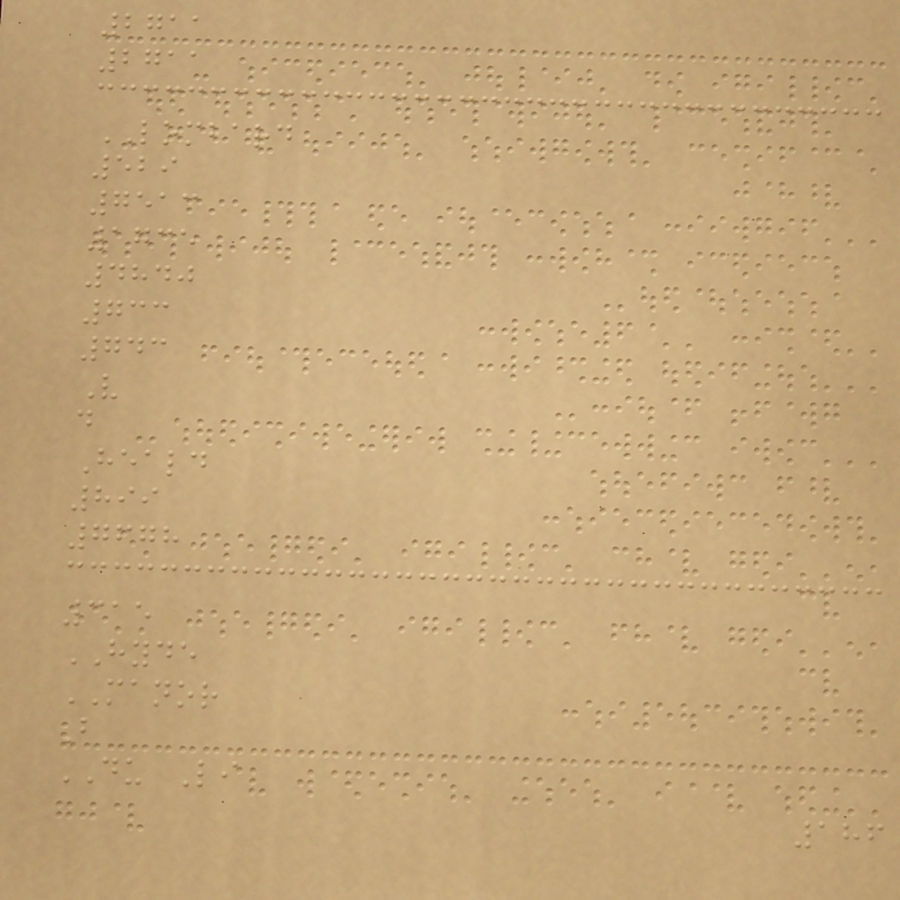2711
2711
LOMBARD
529
7513
1735
4840
733
743
V
d
Heald
899
7678
315
HYDE
MANOR
B
DU Li
186
